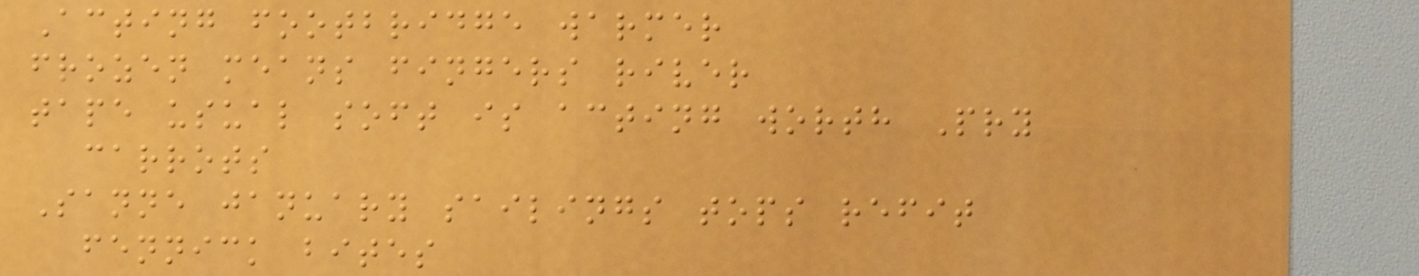Acting footbridge warmer
frozen means fingers river
tape usual soft is acting worth Pry
carrots
Sanne january sailings tops refit
fennick bites
